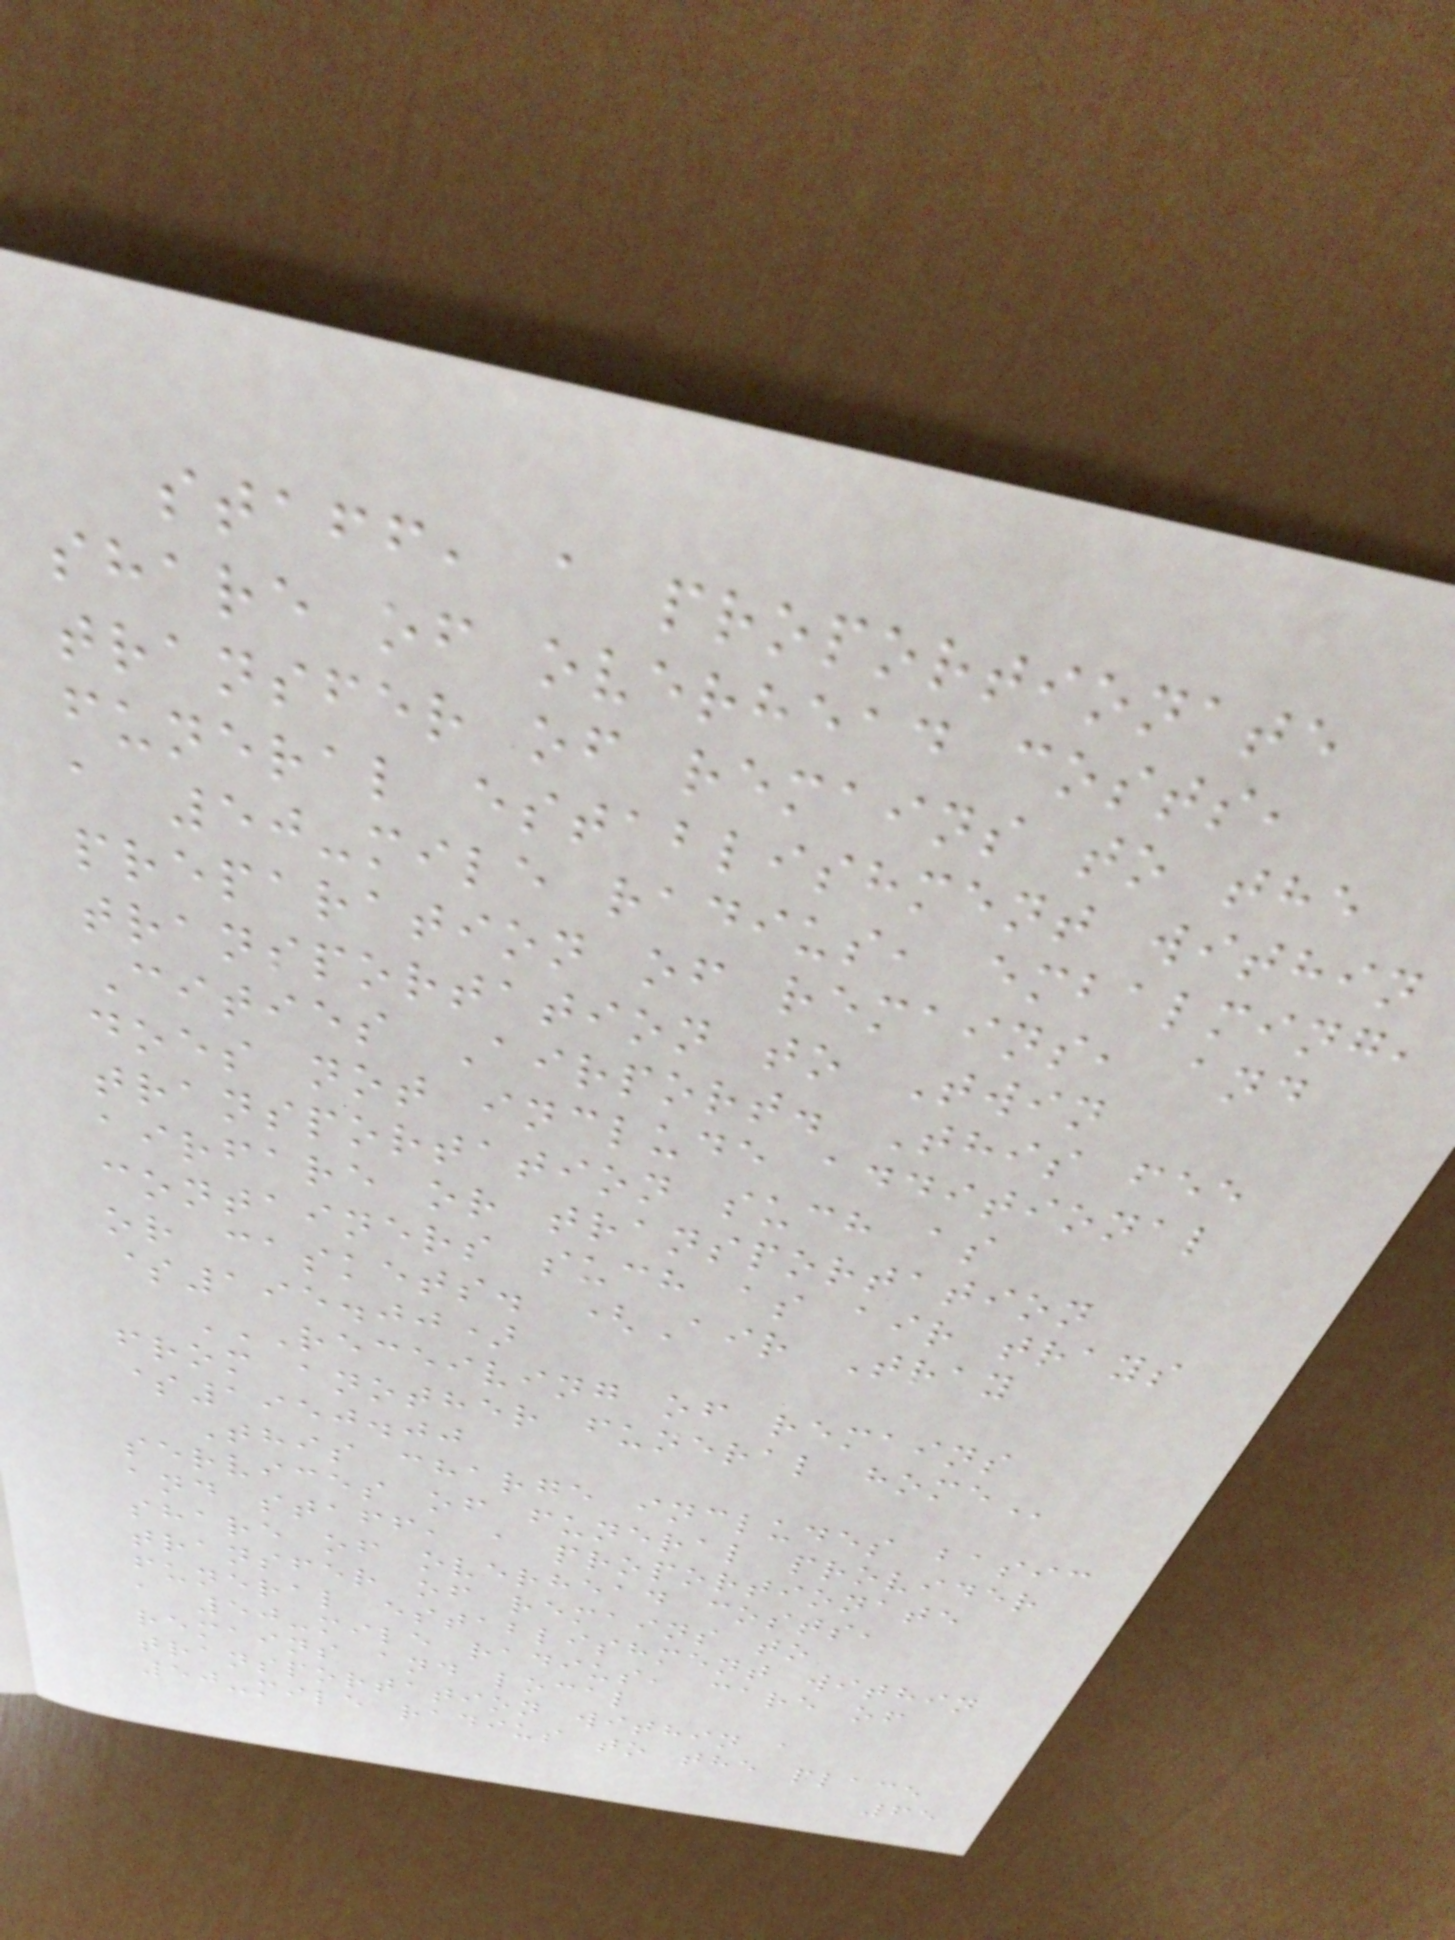staff, a proportionate
share of overhead costs,
transfer of remains to the
funeral establishment within
a 50-mile radius, embalming,
preparation of remains, and
transportation to Twin
Cities Airport. This fee
does not include additional
transportation such as
airfare or transportation
containers such as air trays
or caskets. (Air Tray
$195.00)
RECEIVING OF REMAINS
FROM ANOTHER FUNERAL HOME
$1950.00
This charge includes basic
services of funeral provider
and staff, a proportionate
share of overhead costs,
transfer of remains to
funeral establishment within
a 50-mile radius, care of
remains and local
transportation within a
50-mile radius to the place
65
